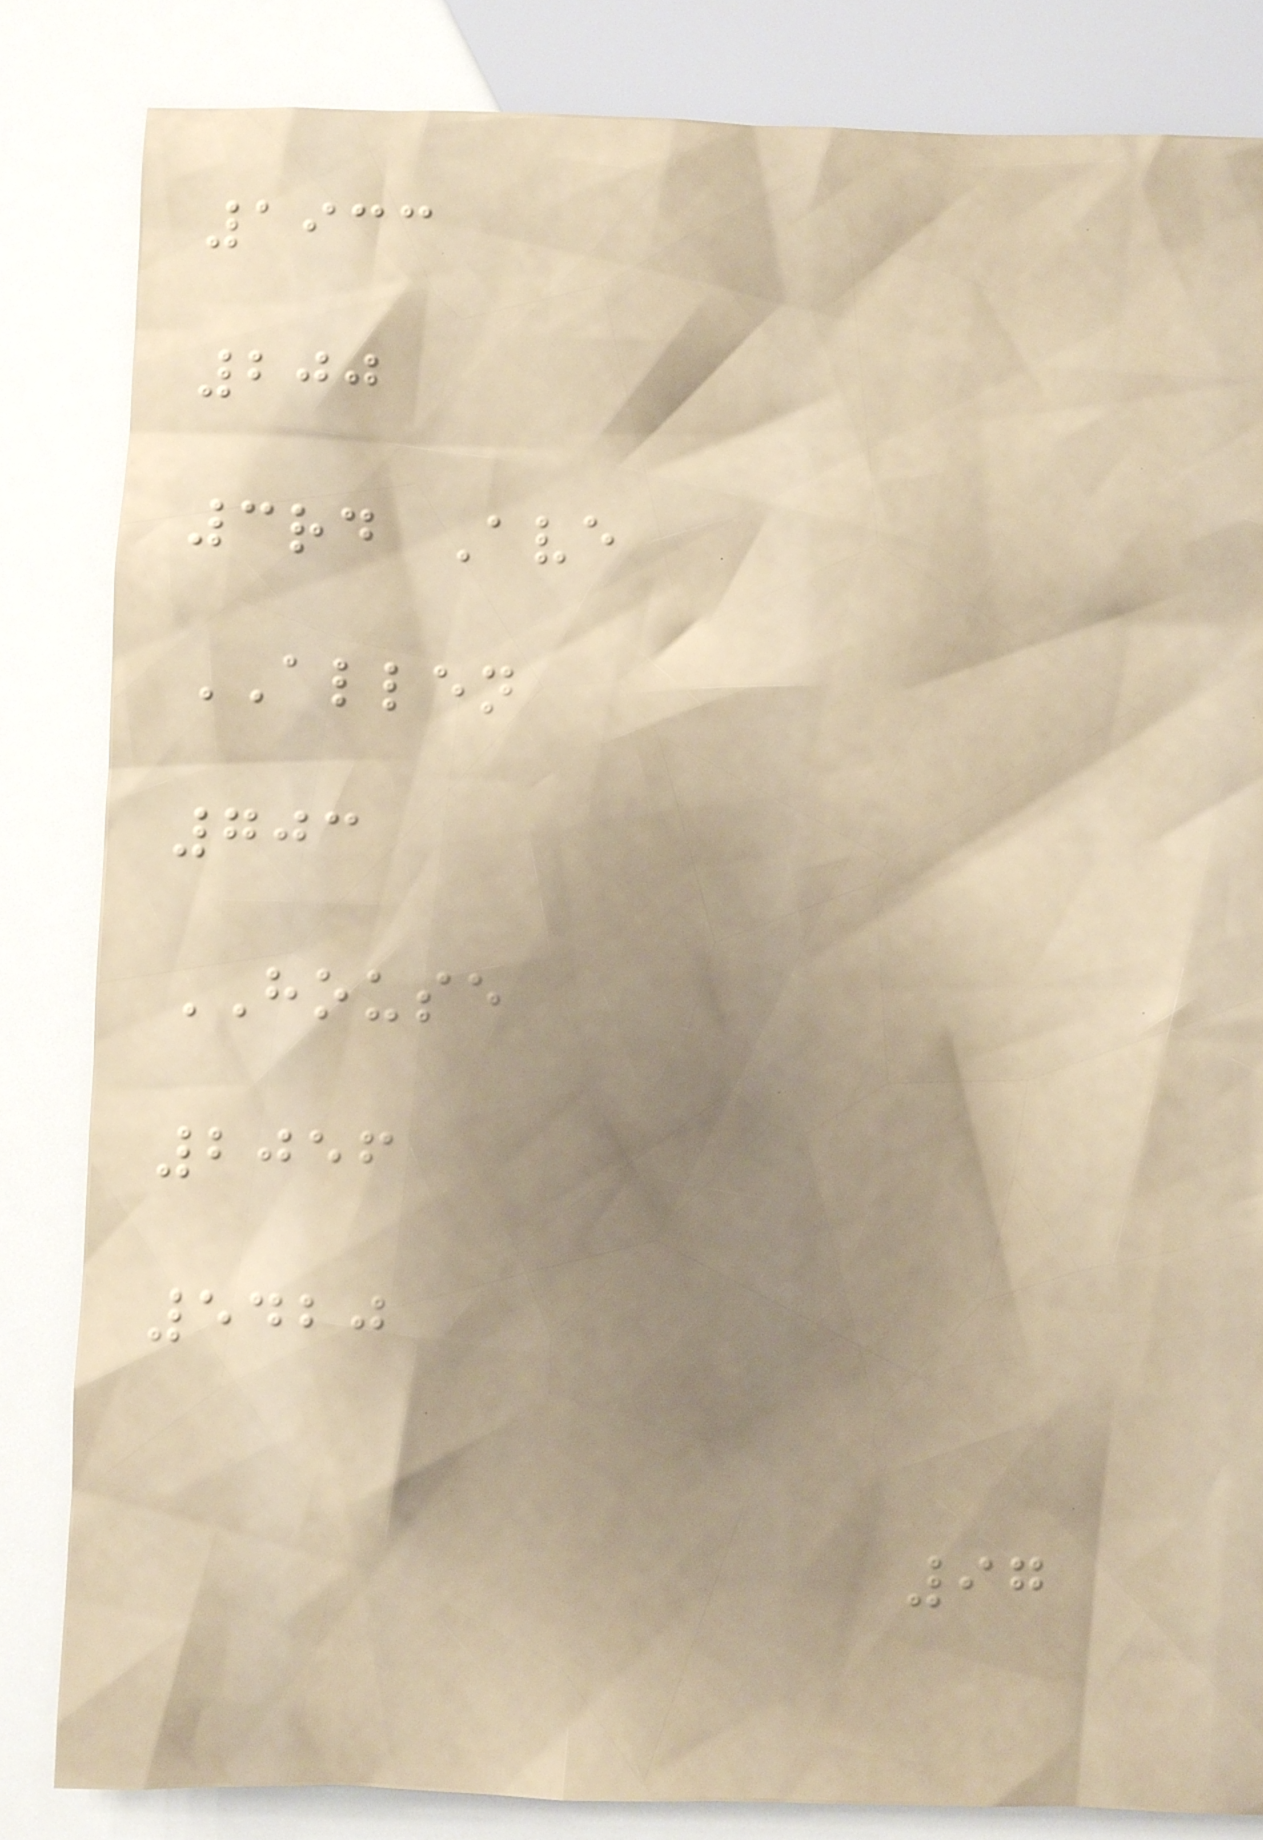1933
200
3rd Ave
ALLEN
703
HOUSE
2056
5420
97
